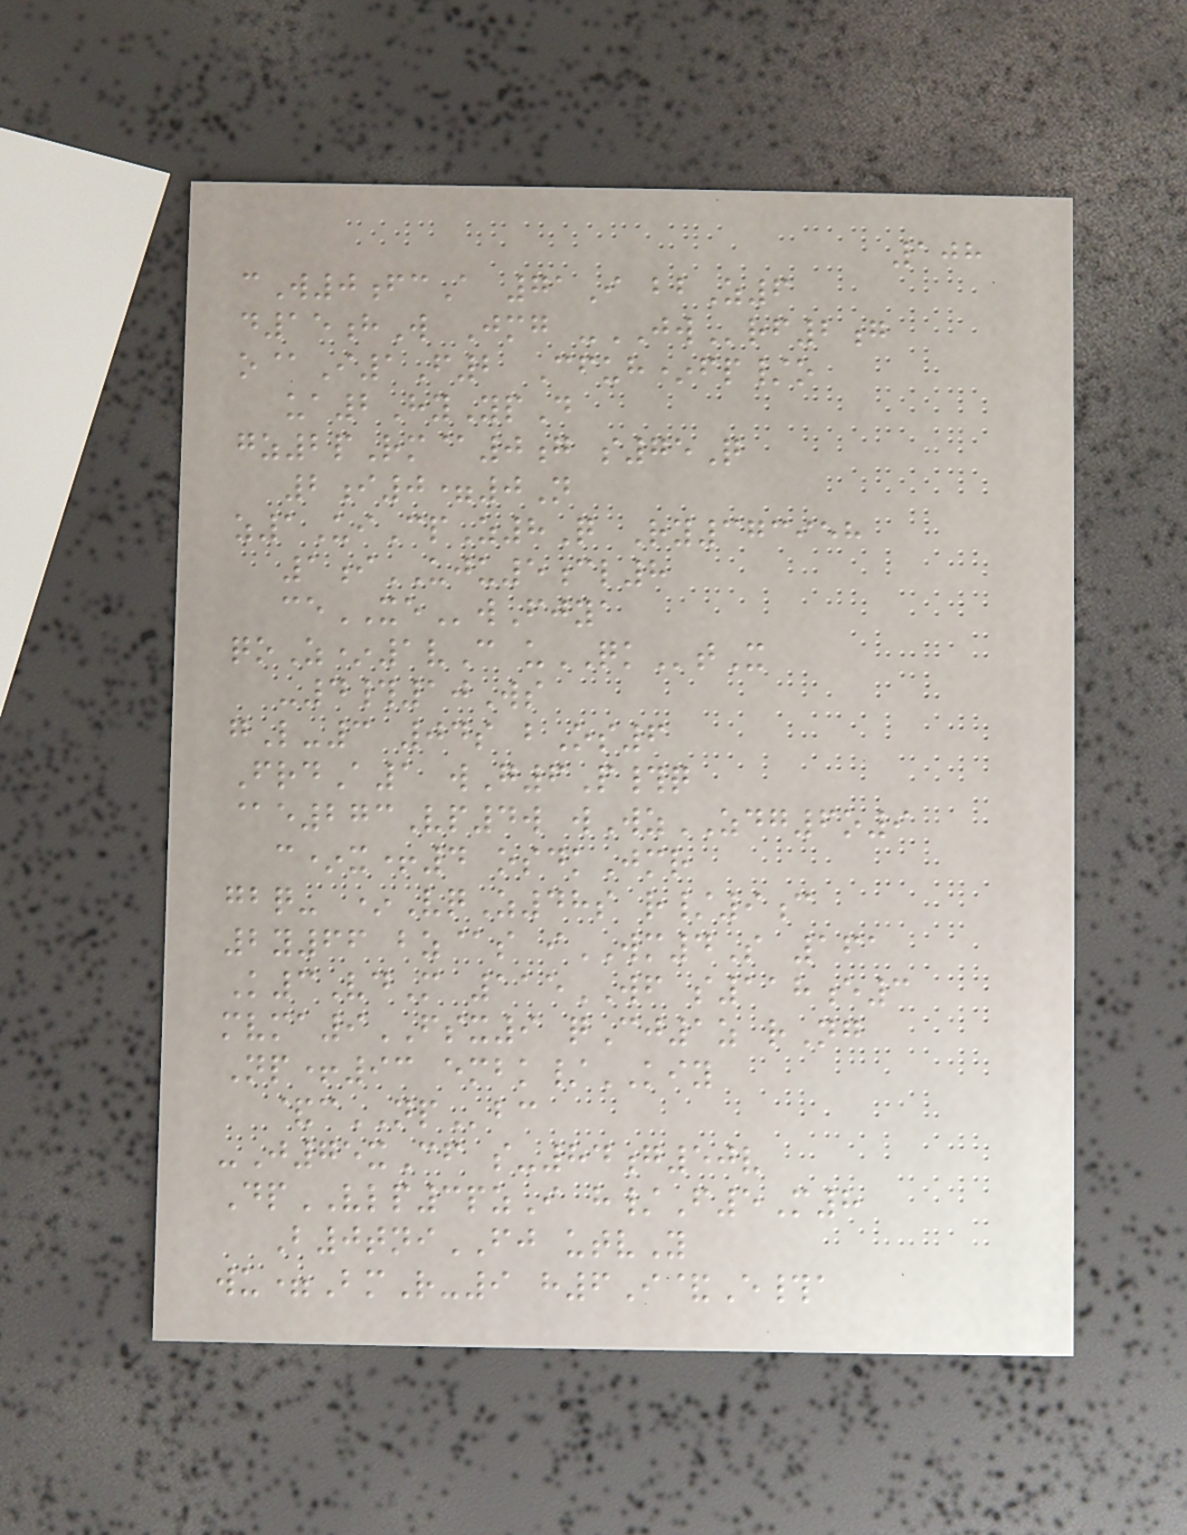108
cW0fcA 71I bbZ6
d15hW Jmg -JWrf2g
o@I1F2 Cfuh*fp/o
ua2HyYpD
gz2pRm@0g s75Q
2i0=0N
z1UiCpZ8Q Ry373958
1iUJU5cl8
ceXEwFjya
qoZ*1vC uQKtX
-4#10Ws
gL-3 04s bOs6
FrdA1 wG6P#q
@e273Vp4w wWzZDG6o9
c*x+4 osdkJmr
gbq- *VqZ48s r/9c
2y66 bz@s iWM4S 161
K3VdM 115WF s118e3
mvma9FSX9 qCj1z rNg
Np+93 embk/KIY
&cNPbc
-J75xCf s-84g50v
DpVLP3pzI h/F5M8
B0tniFJ utvY
wu=BmR-9 h6I&E#a
